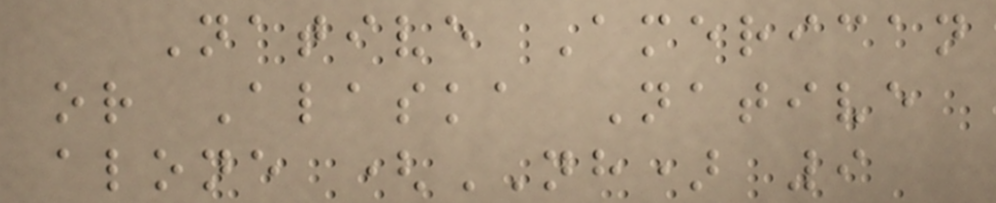Native American
or Alaska Native
alone (NH) 9
